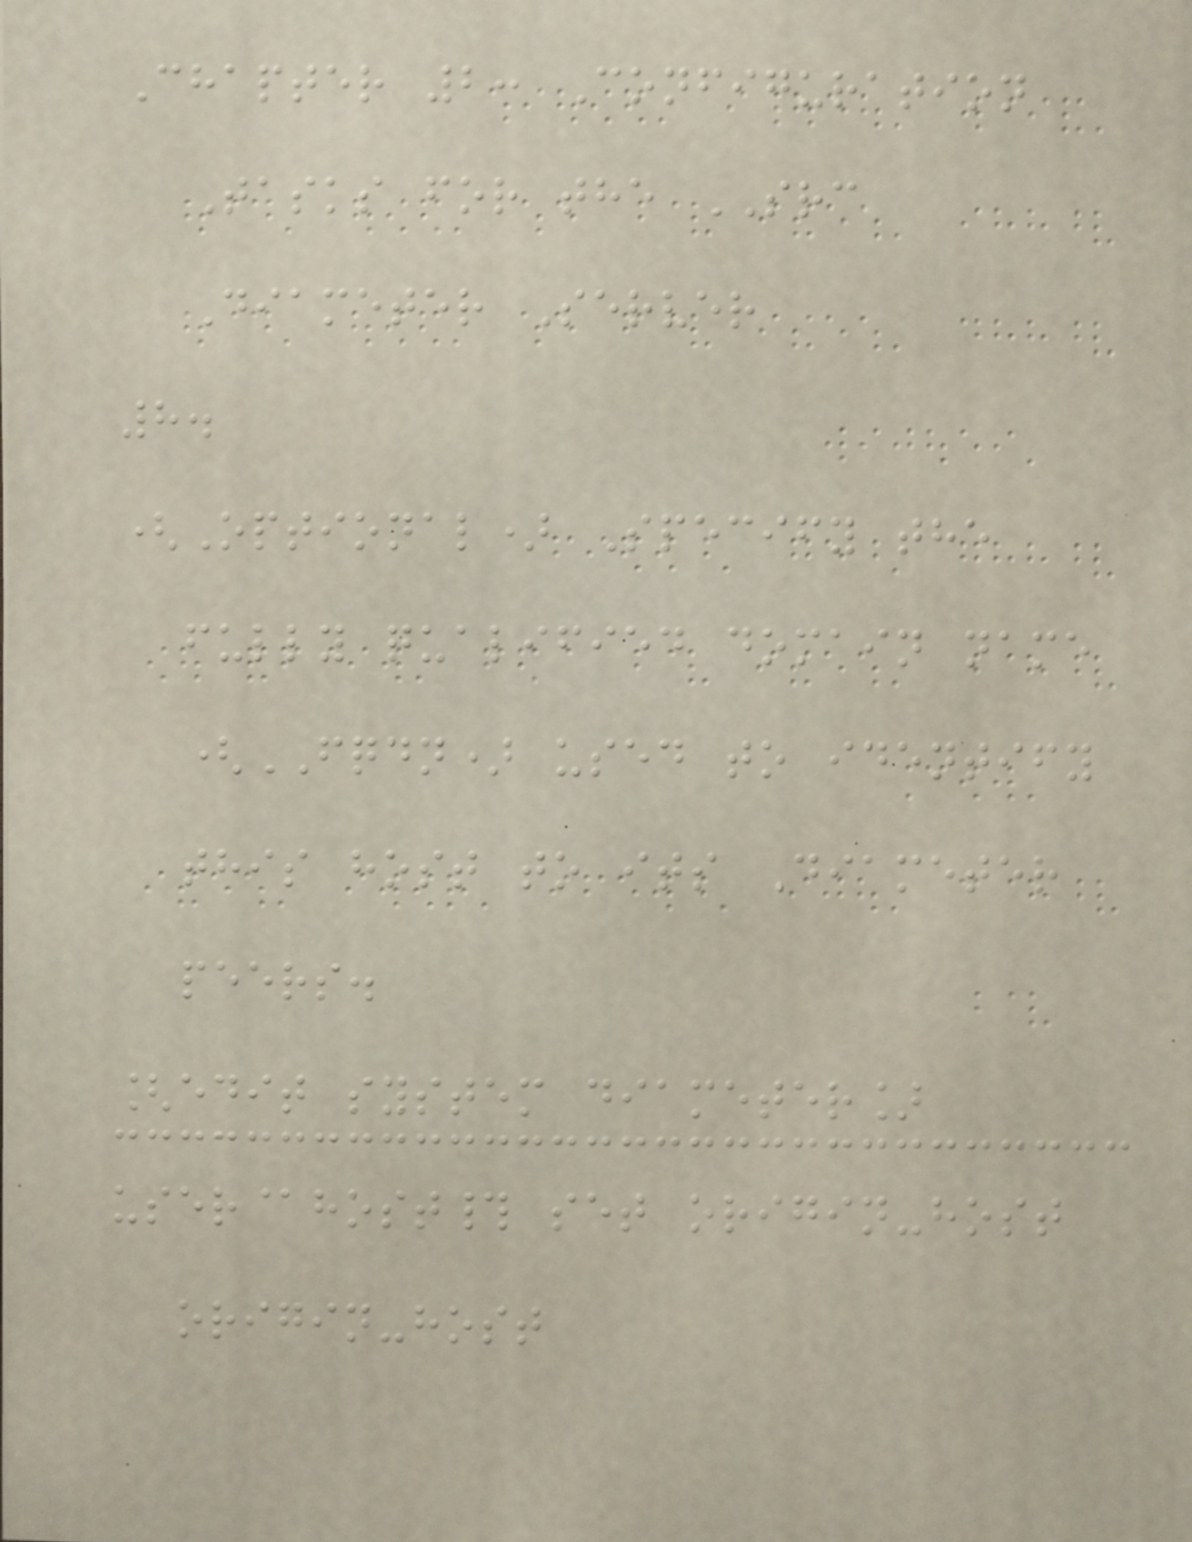Chapter 2: Configuration
Tasks for the SRC
Diameter Server
8.
(Optional) Specify the
fully qualified domain name
(FQDN) used to identify
this host to its Diameter
peers.
[edit system diameter]
user@host# set origin-host
origin-host
